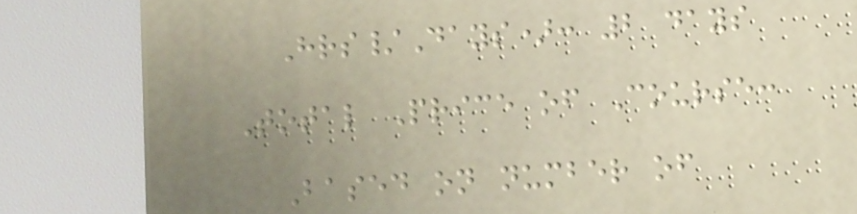Hrs/Days): 2 days
Total Price of Course:
Based on number of
